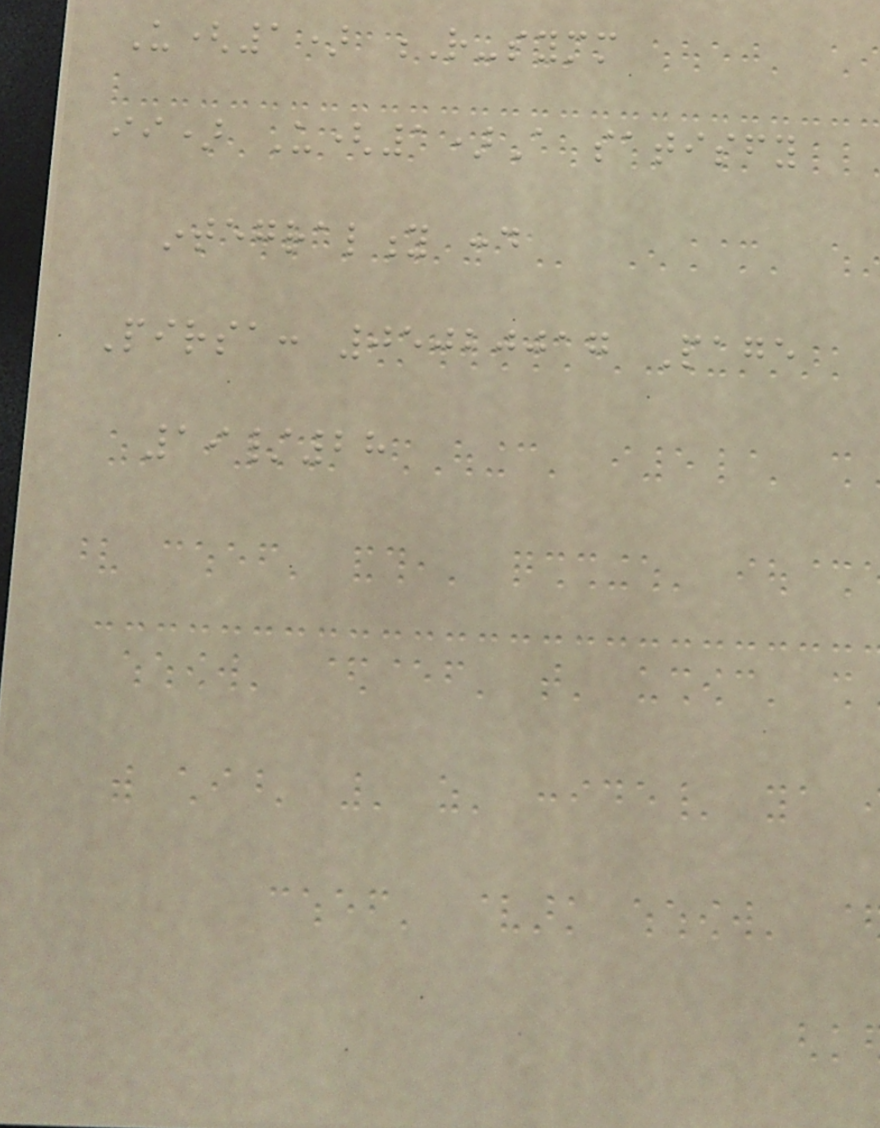U(1) R-symm
ii) U(1)A satisfy
integrality cond
Pirsa: 05020017 Page
19/28
